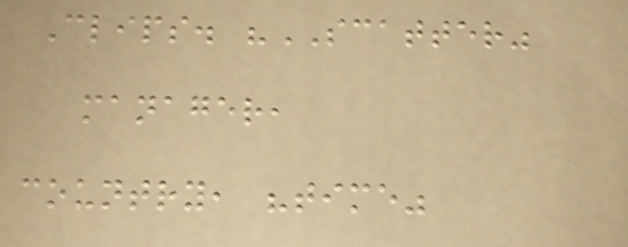Clips. "SCATTER"
manager,
country, "time"
